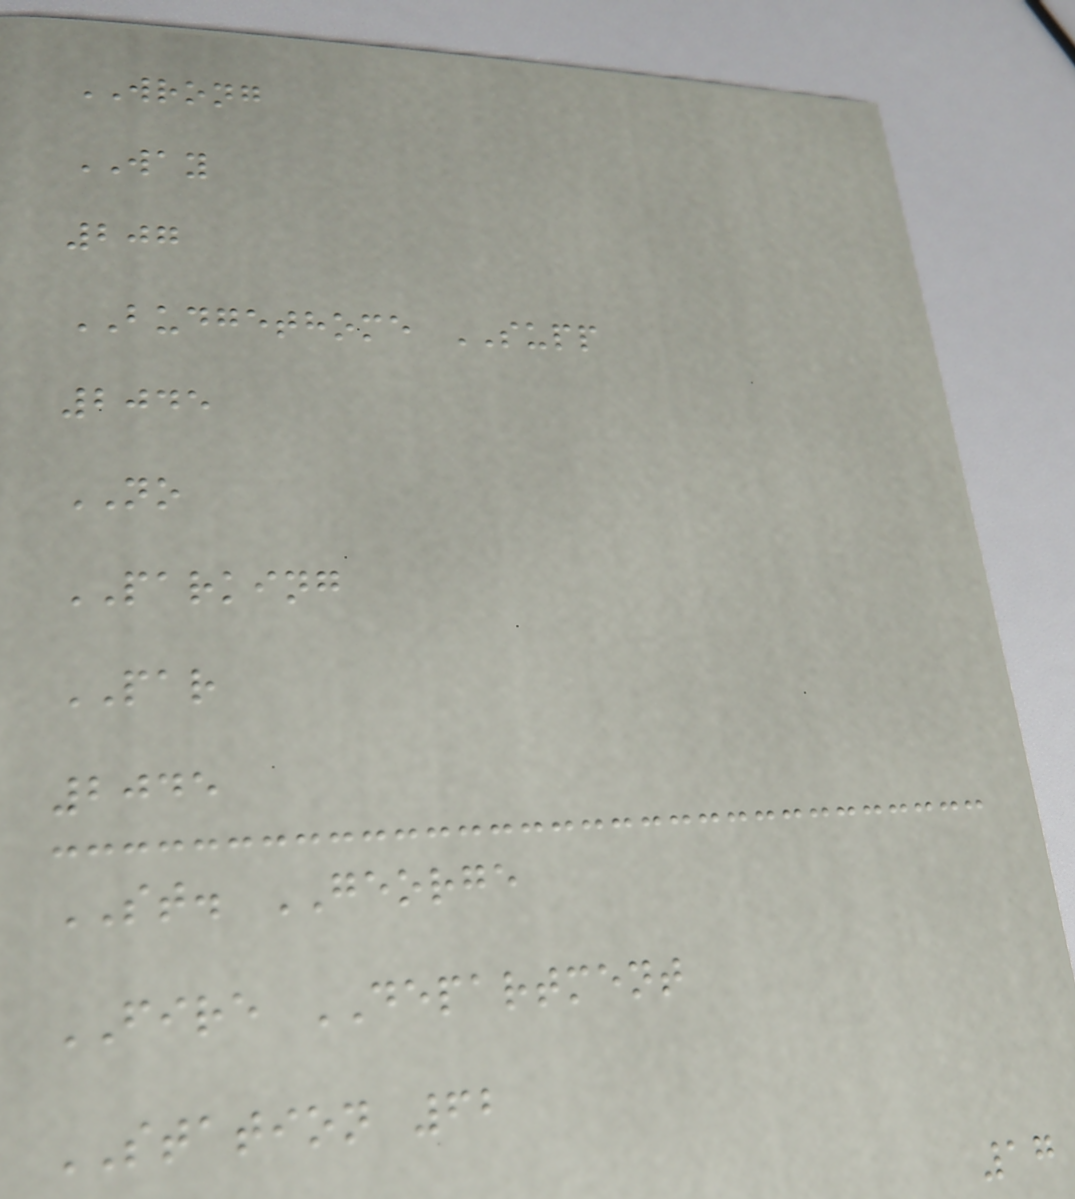WRONG
WAY
207
BUDGETHOME SUPP
2045
NO
PARKING
PAR
2045
ST. GEORGE
FIRE DEPARTMENT
STATION 62
17
